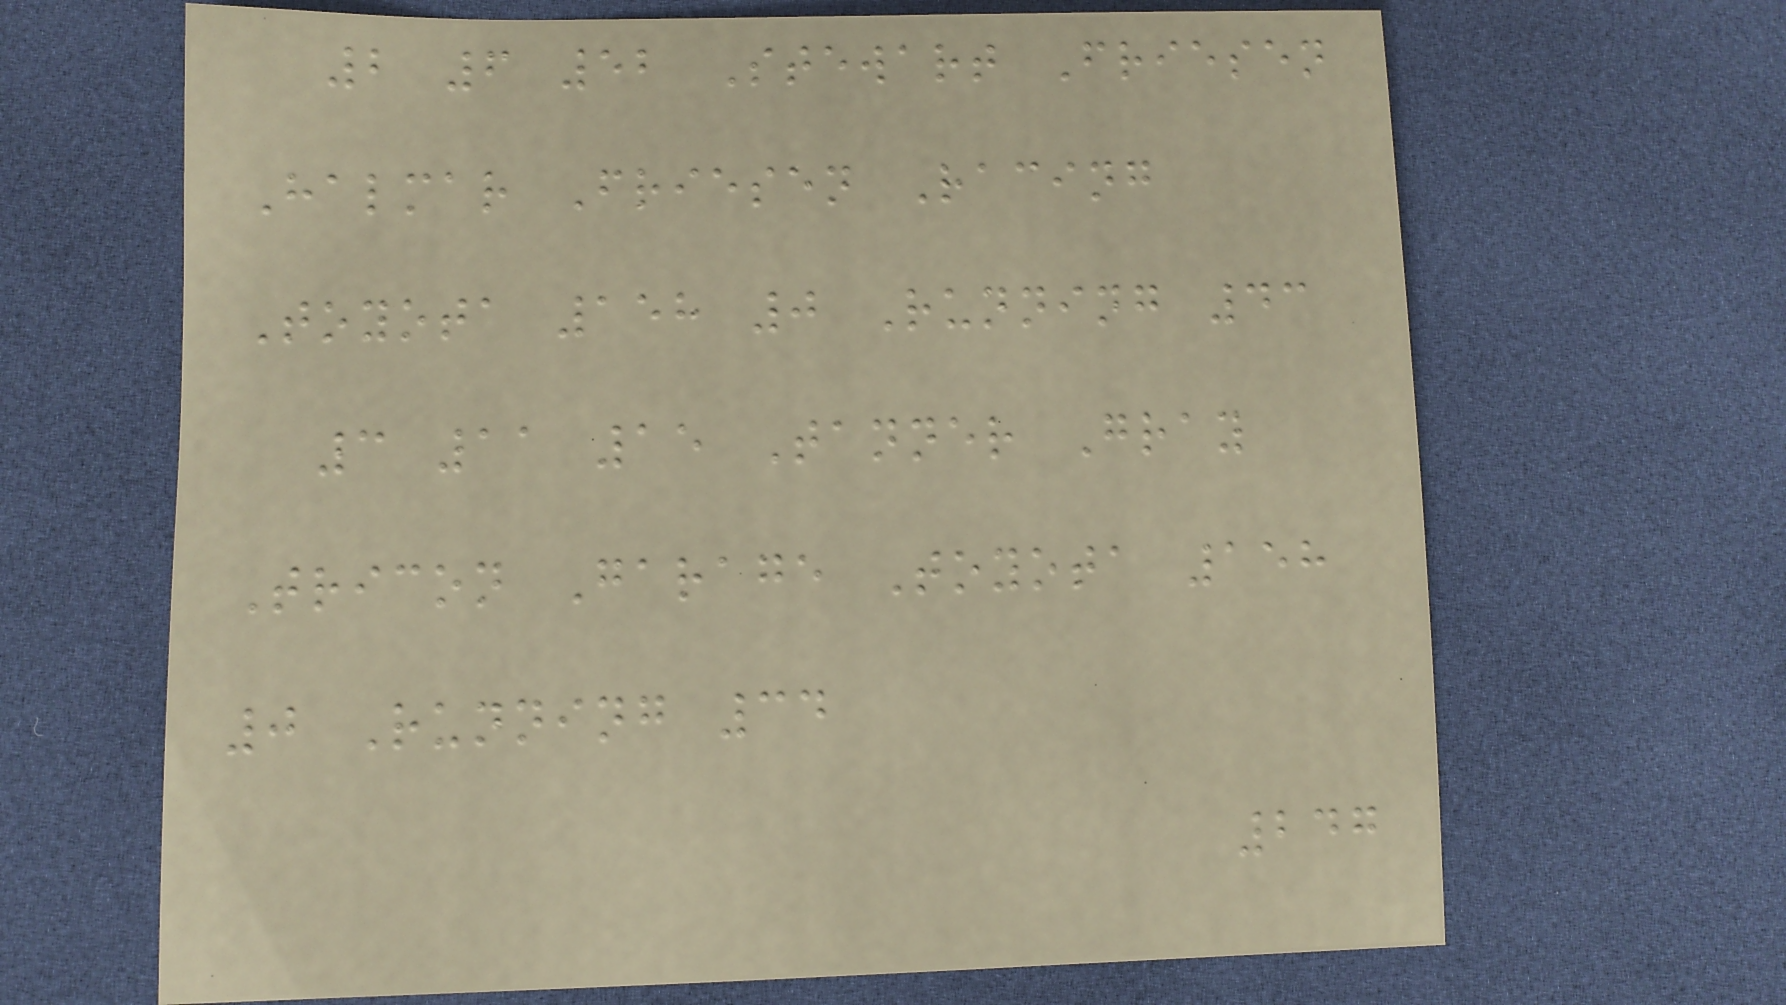2 6 52 Stewart Friesen
Halmar Friesen Racing
Toyota 158 0 Running 43
3 11 15 Tanner Gray
Tricon Garage Toyota 158
0 Running 34
247
